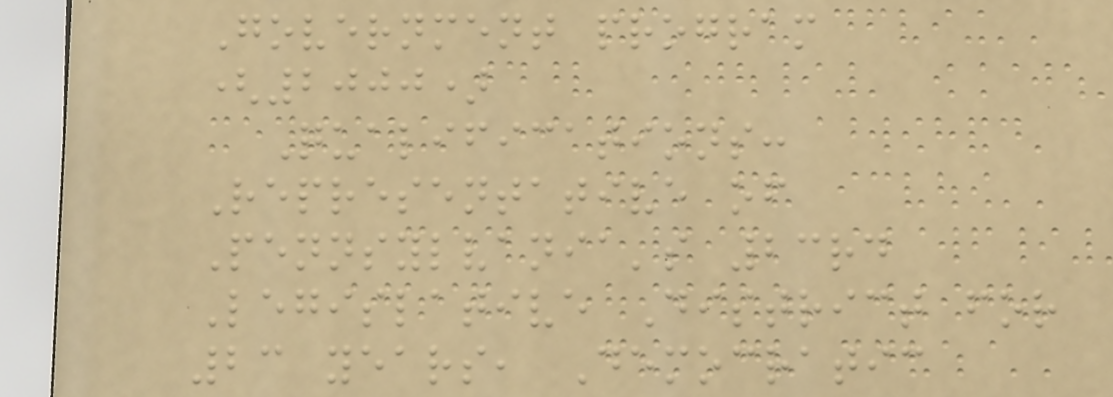Government program
(2000)
Qualifications:
Representative of
Pennsylvania's 23rd
Legislative District for
23 years, Democratic
